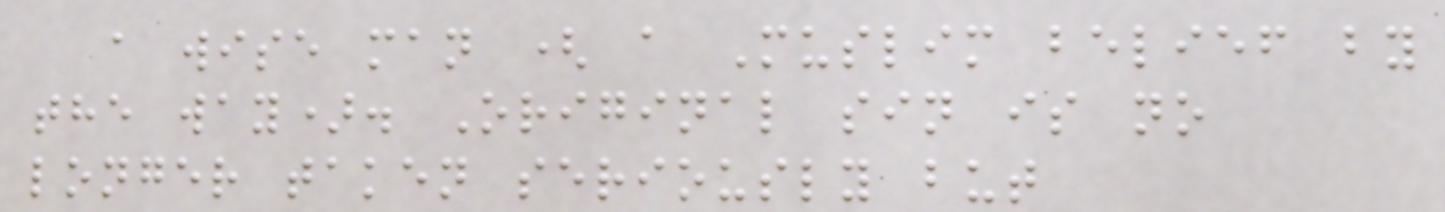a wise man ( a Muslim belief by
the way). Original sin is no
longer taken seriously but
